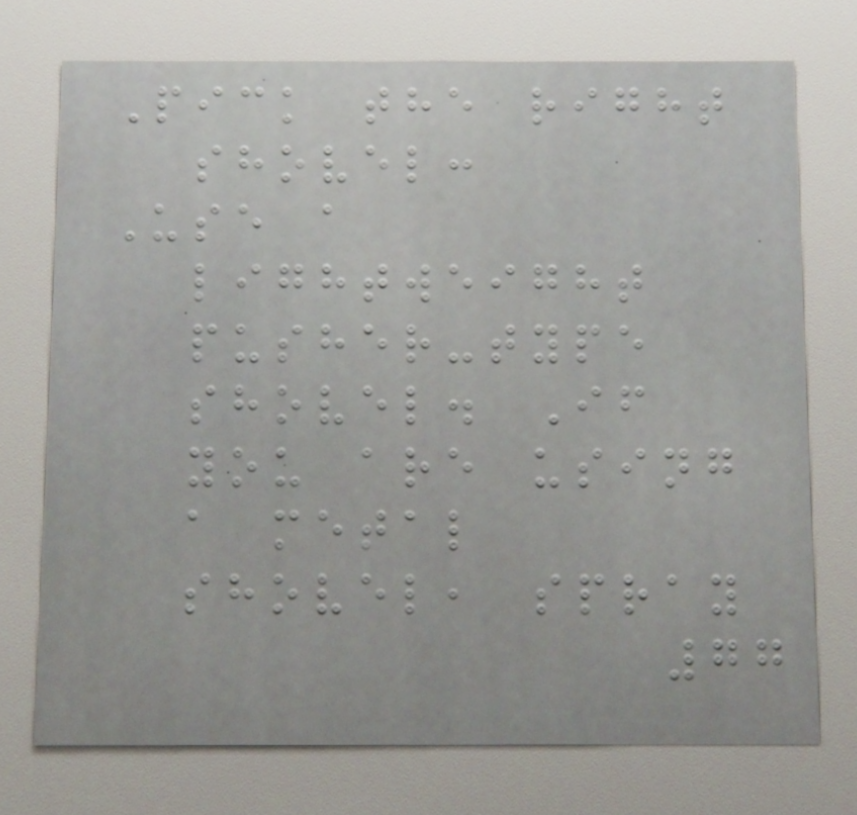Pick the right
shovel:
Use a
lightweight
pusher-type
shovel. If
you are using
a metal
shovel, spray
77
